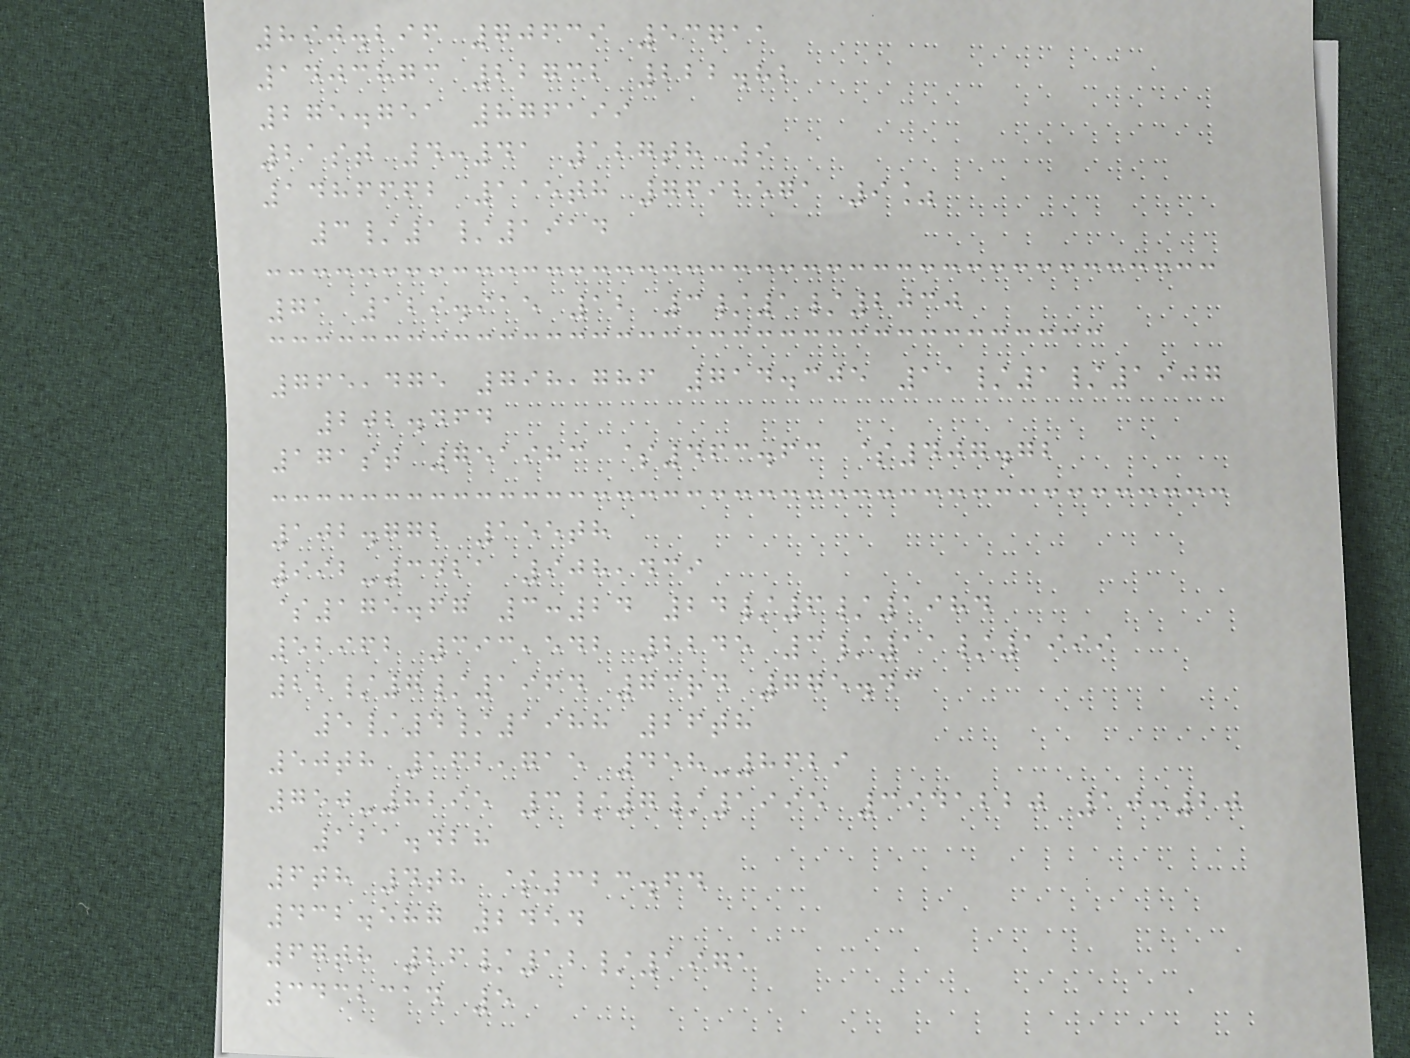890.296 70639 53711
1403873 22732 222.82
275.751 876199
21st 4:41 127th 9
1486662 115th 7692571 9%
3/1/1914
71 129.915 12 3/1/2030
765,475 798,786 714.305 11/1/1907
202.464
171st 751983 $463.63 $407.72
102.772 155th
992-3421 908,439
$175.67 3:24 24/6/1984
52962 393,542 2245 3/11/1999
22/7/1964 73rd 775.43
5/4/1988 26th
50th 162,715 458-8629
750-8295 3/7/1995 3941220 10:20
121.428
6th 4th $323.64
432.587 2454
67th 26/12/1971
3432314 5
